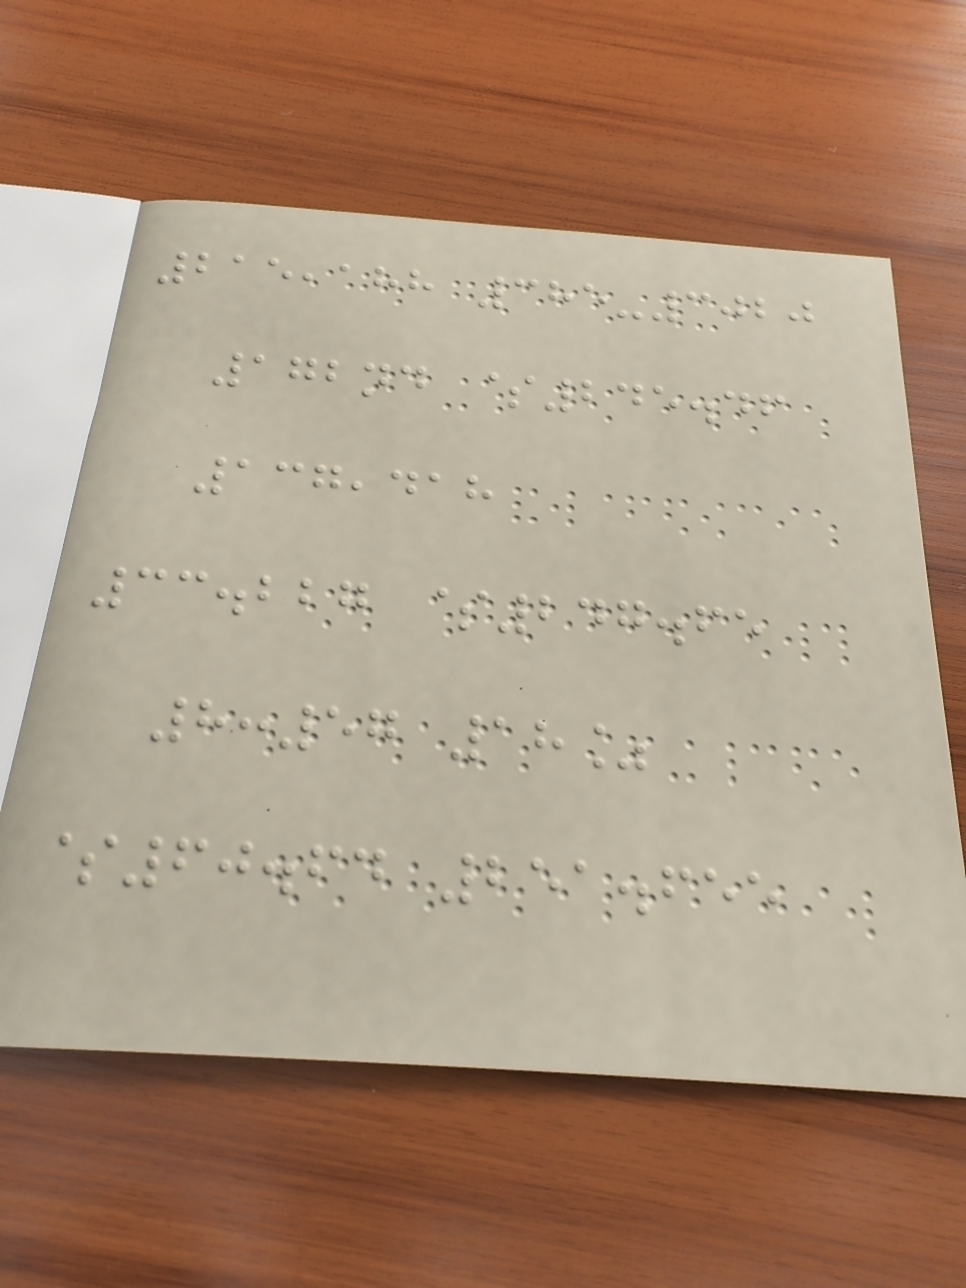215,188 385-3020
172nd $245.46
137,418
33.227 $247.65
8:57 18%
$60.64 251.655
